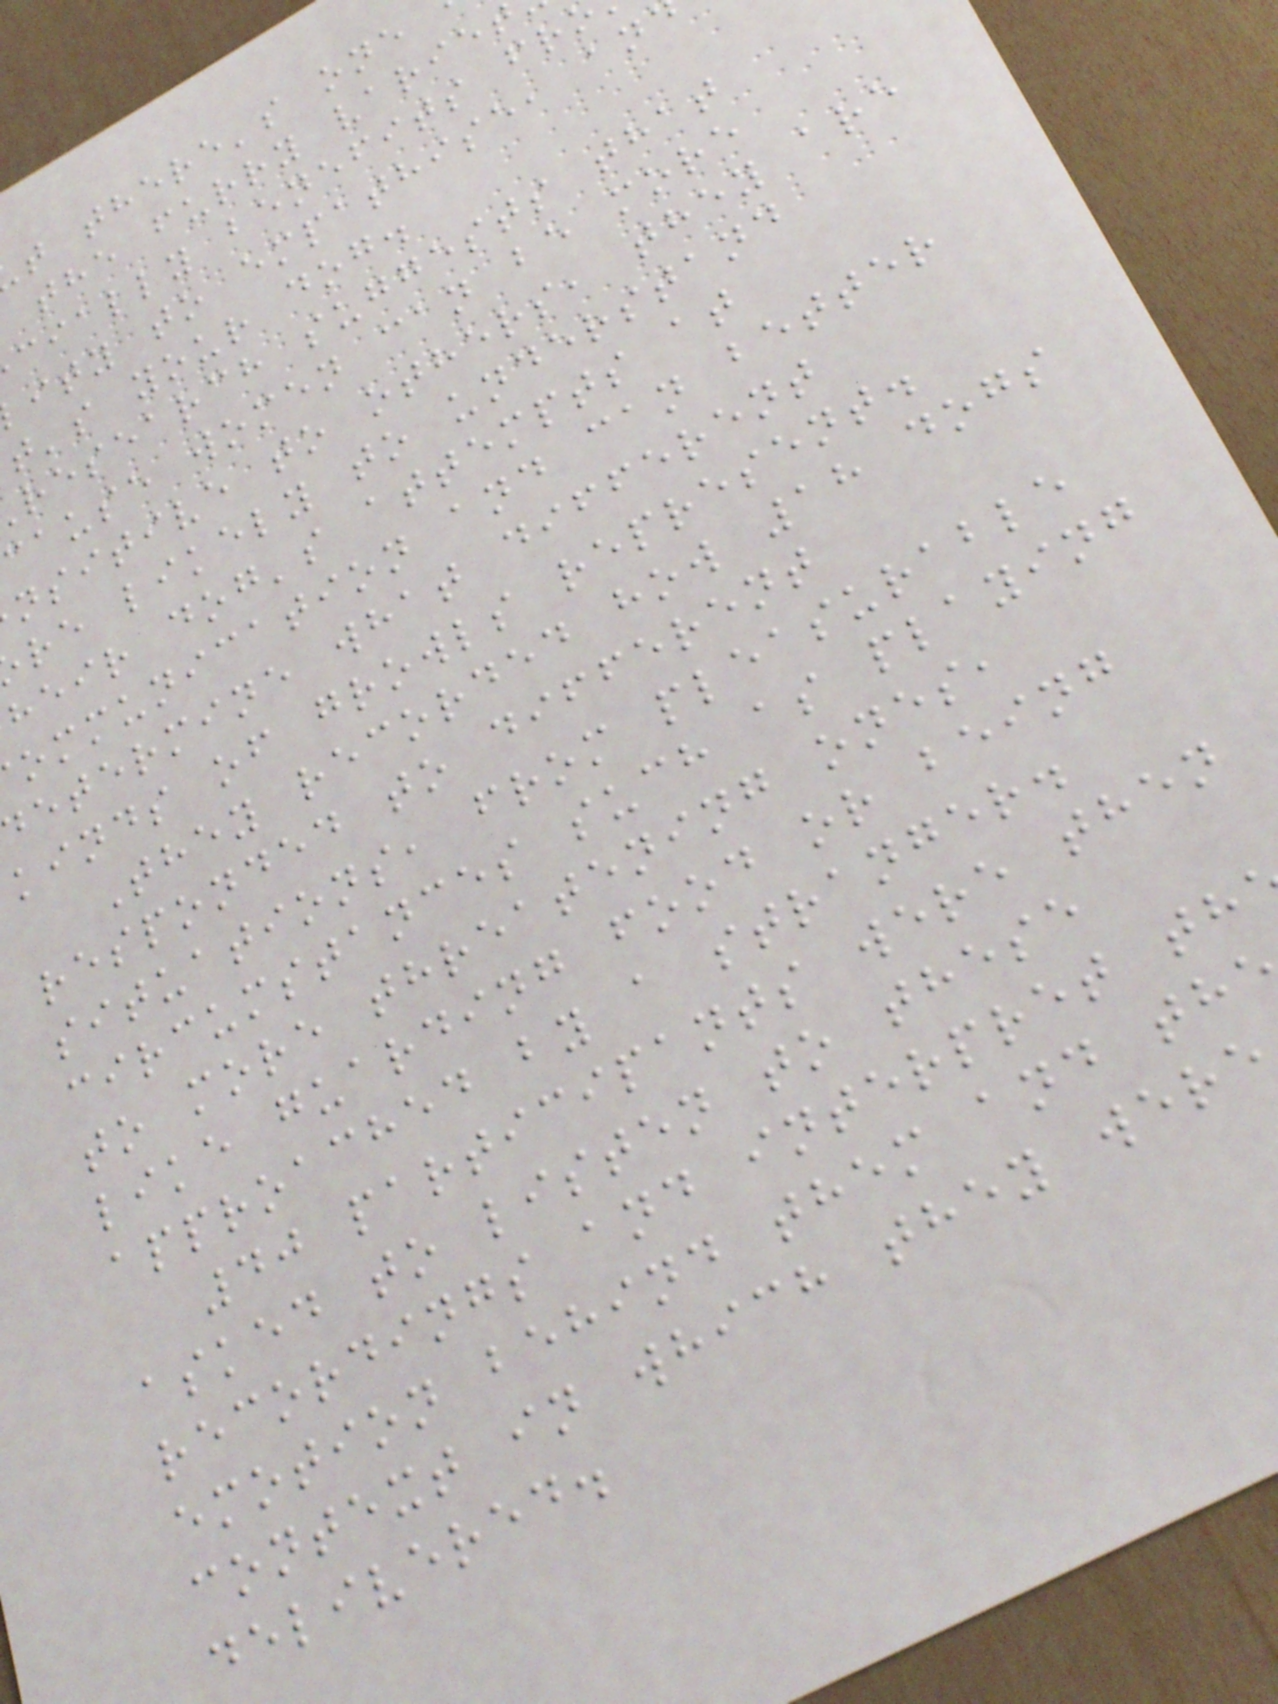t there's one
the furry variet
cially benefits fr
ity to empathise, an
t's your dog.
research suggests that
cause women can be more
nsitive to others, they are
re likely to understand
heir dog's attempts at
ommunication and can better
etermine what different
kinds of growls represent.
They recorded how 18 dogs
responded to different
situations, from pleasurable
circumstances such as playing
to more threatening ones,
like guarding food or being
approached by a stranger.
40 participants were then
asked to listen to these
recordings and interpret th
emotion behind them and th
context in which they were
delivered.
